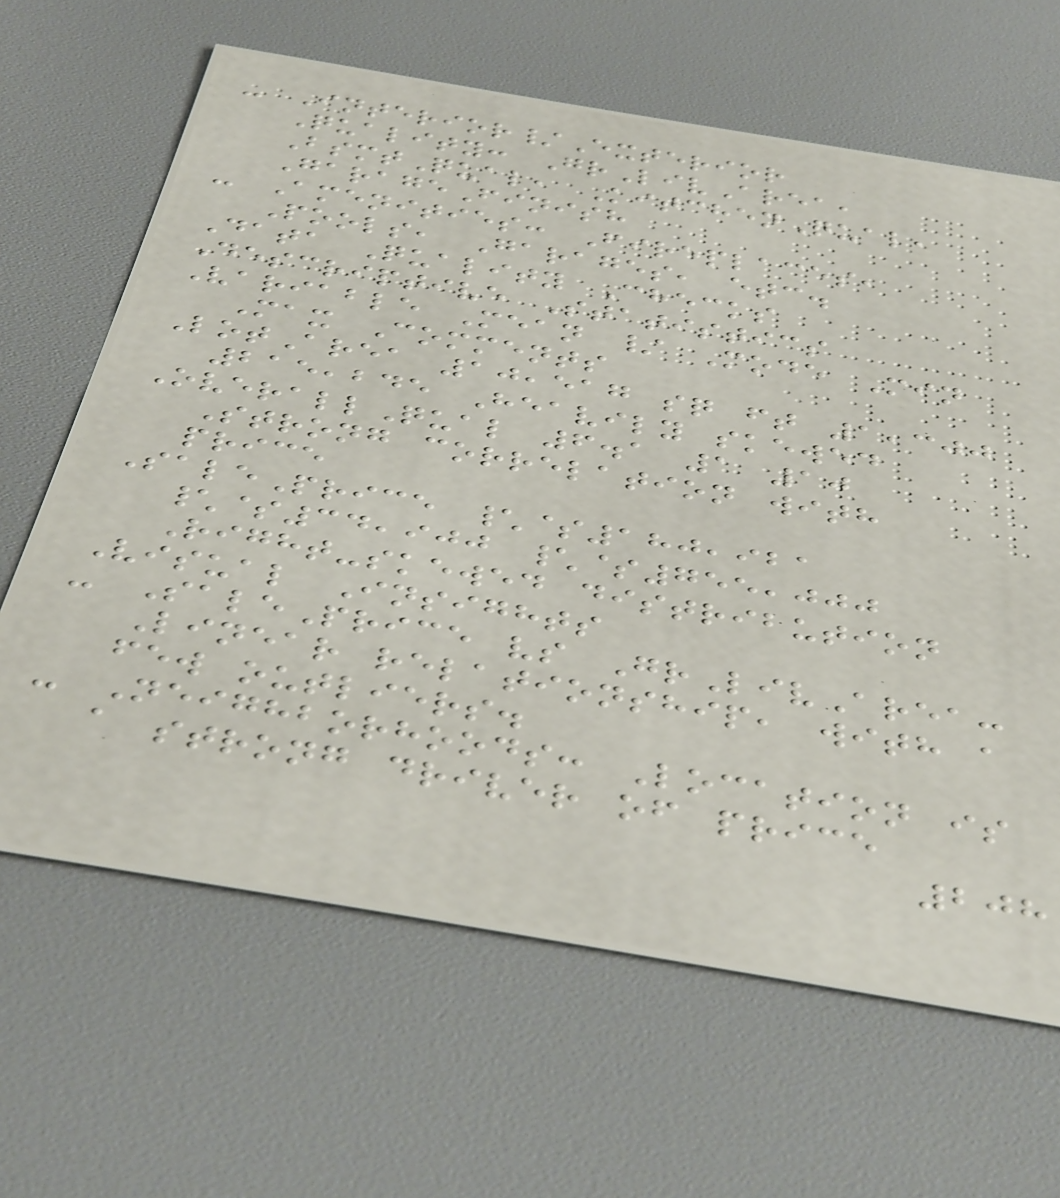- Interior/Exterior
Quality: GrLivArea,
BsmtQual, KitchenQual,
GarageFinish
- Amenities: Fireplaces,
Pools, Garages, etc.
Data Quality Checks
Descriptive Statistics
Variable Mean / Mode Min
Max Comments
LotArea 10,517 sq ft 1,300
215,245 Heavily skewed
OverallQual 6.1 1 10
Strong correlation with
price
SalePrice \$180,921
\$34,900 \$755,000
Right-skewed distribution
Visual Insights
- SalePrice vs GrLivArea:
Linear relationship, with a
few outliers.
- Neighborhoods: Location is
a strong driver of price
208
